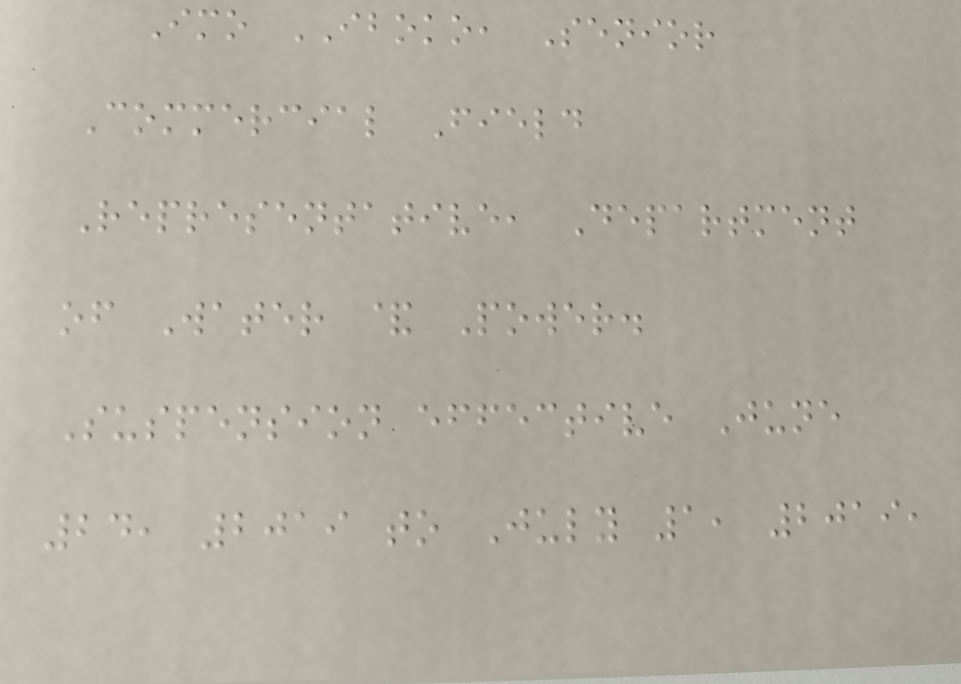Imo IBOKO, Senior
Commercial Field
Representative, Department
of Water & Power.
Suspension effective June
24, 2019 to July 1, 2019,
